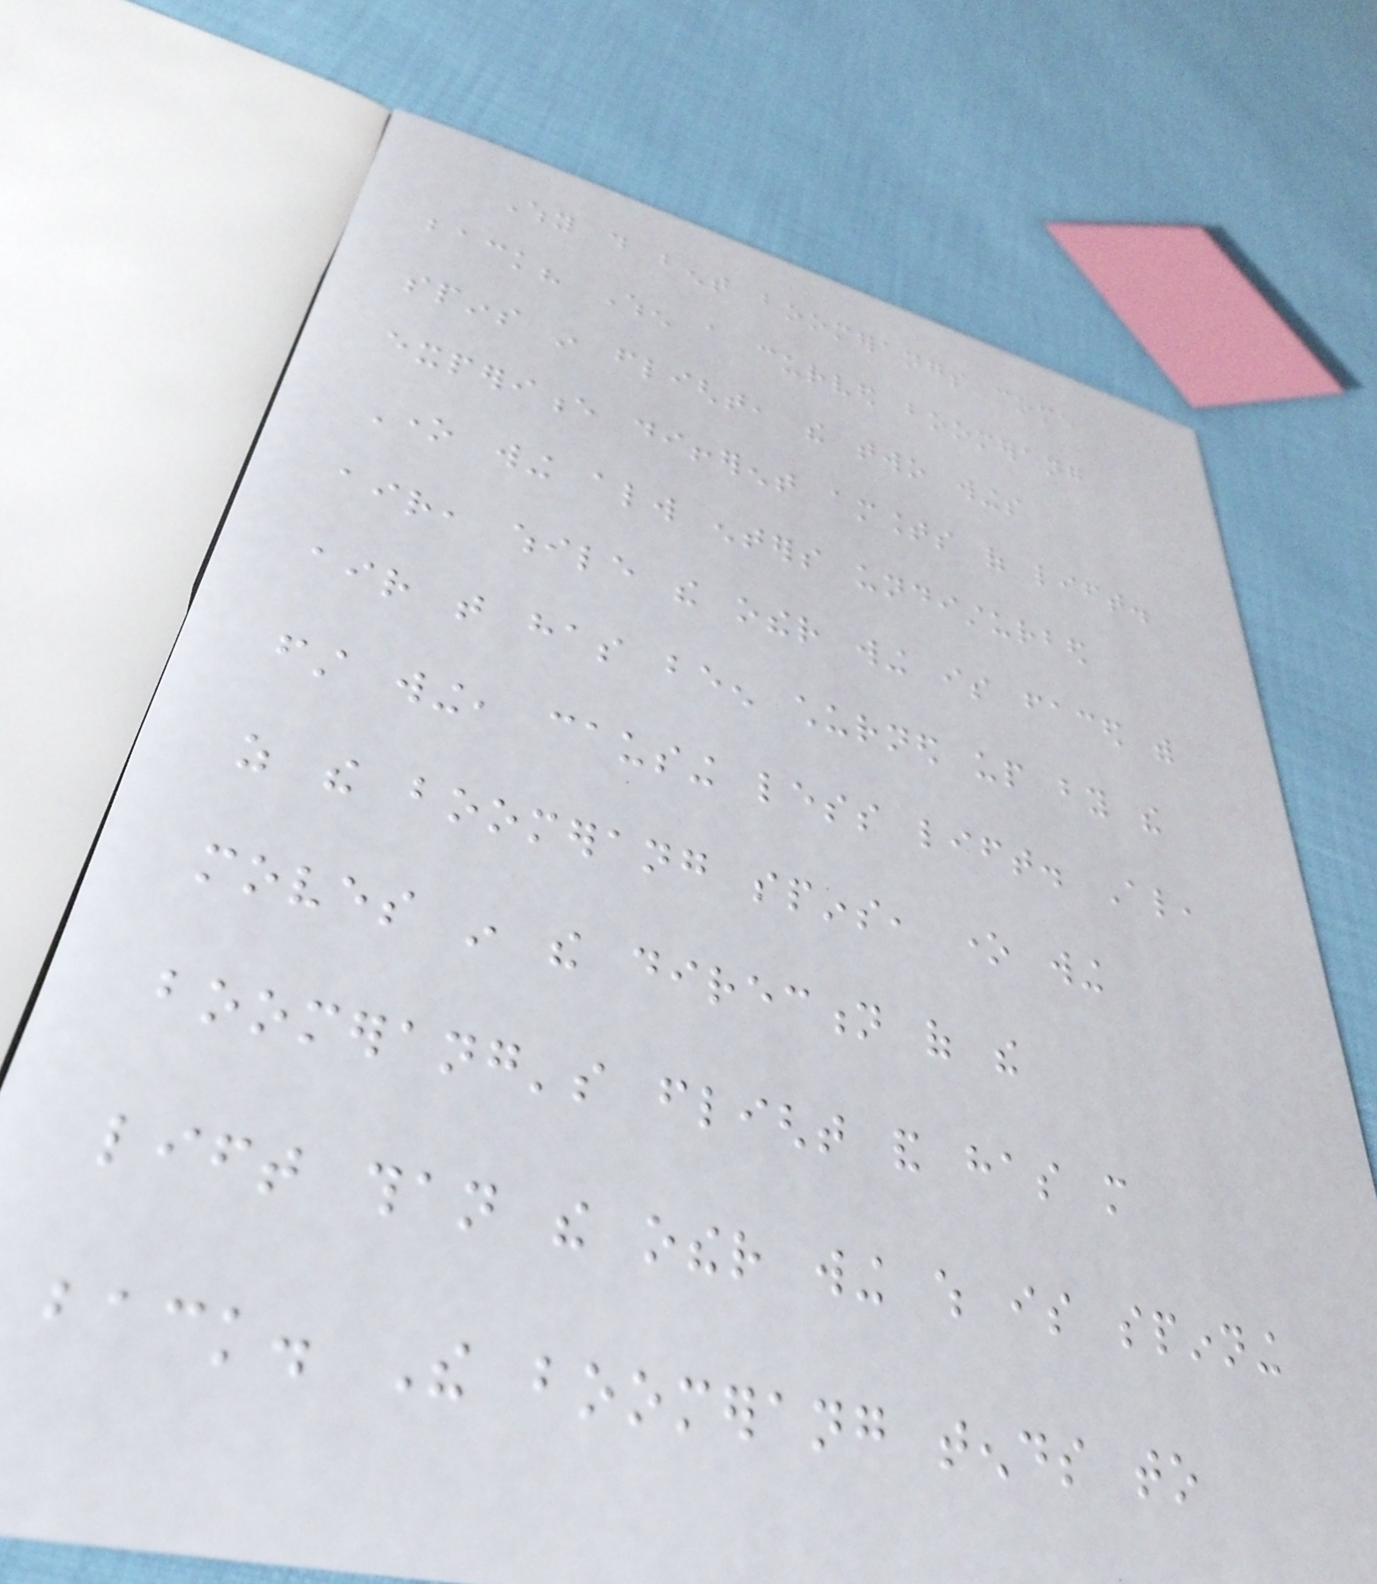Why do bent boomerangs come
back? When a curved boomerang
spins in flight, the two wings
experience different amounts of lift.
One wing always enters undisturbed
air, while the other wing is faced with
air that has been churned up by the
first wing, causing less lift. Also,
as the boomerang spins, one wing
moves in the direction of the
boomerang's flight and has more
lift than the other wing which is spinning
back. The boomerang tends to
